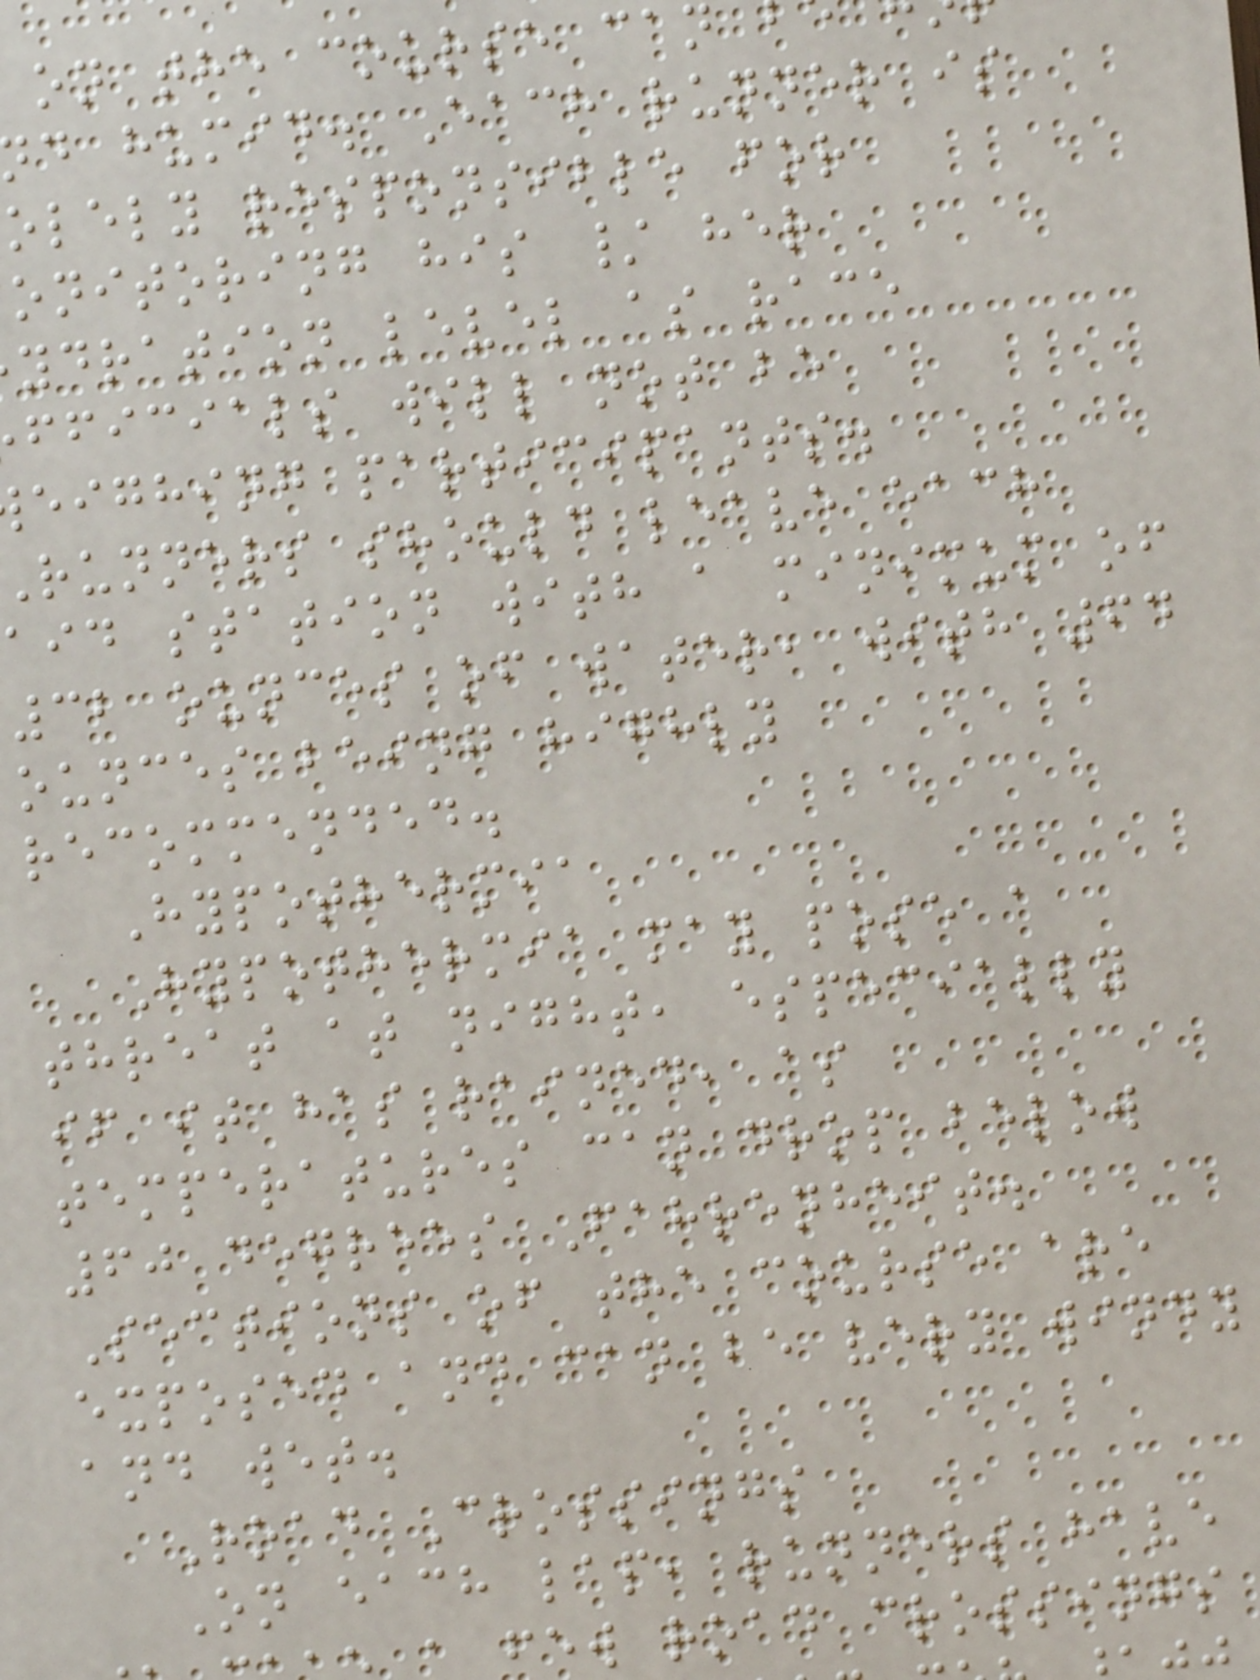on the course can
d humid. Each runner is
olely responsible for
onitoring his / her
ydration level as race
fficials will not be
eighing participants.
runners should leave each
aid station with a minimum of
32 ounces of water, with 64
ounces being highly
recommended.
Hypothermia
Hypothermia may pose a
threat at night, especially
if it has rained, as
temperatures can drop below
60 degrees Fahrenheit.
Sections of the course are
exposed and can be very windy
and wet.
Road Crossings
On each lap, runners have
few road crossings
